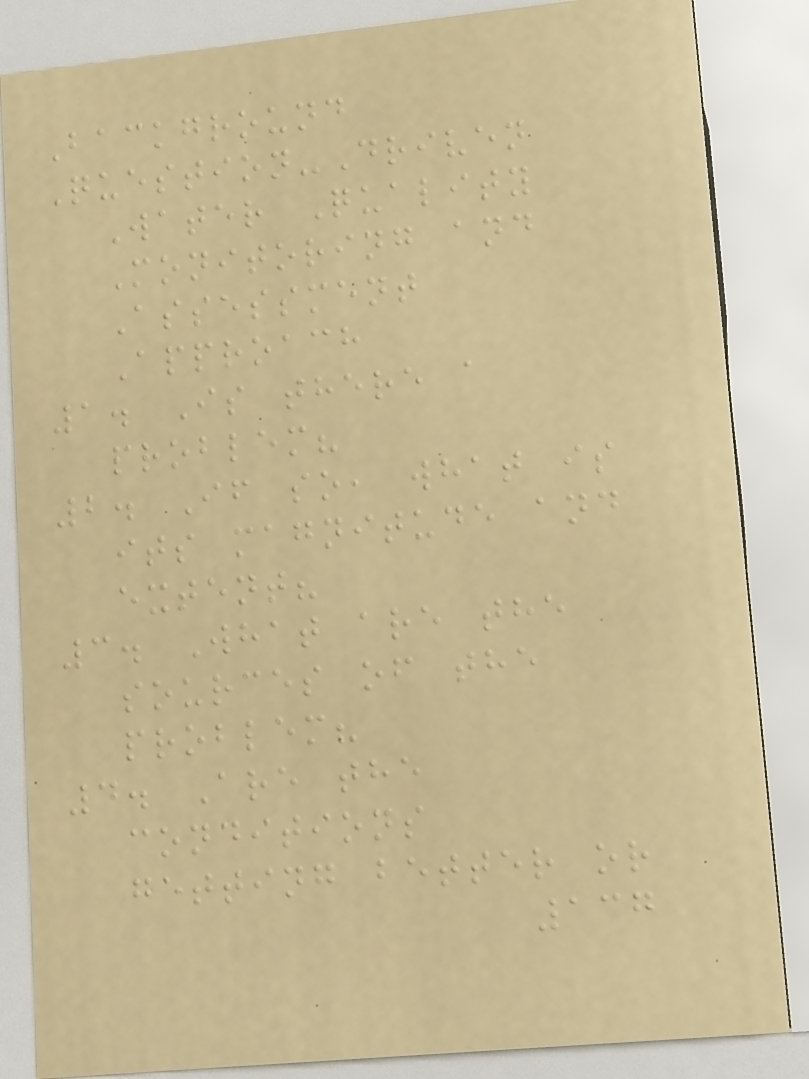Background
Question-Driven
Water Quality
Monitoring and
Assessment
Approach
1. Is there a
problem?
2. If so, what is
its magnitude and
extent?
3. What are the
sources of the
problem?
4. Are the
conditions
getting better or
137
